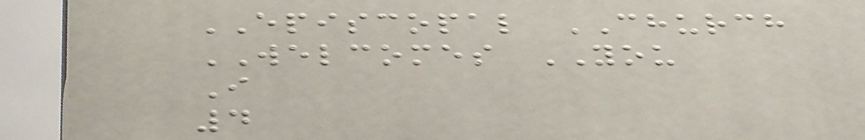EPISCOPAL CHURCH
WELCOMES YOU
I
4
